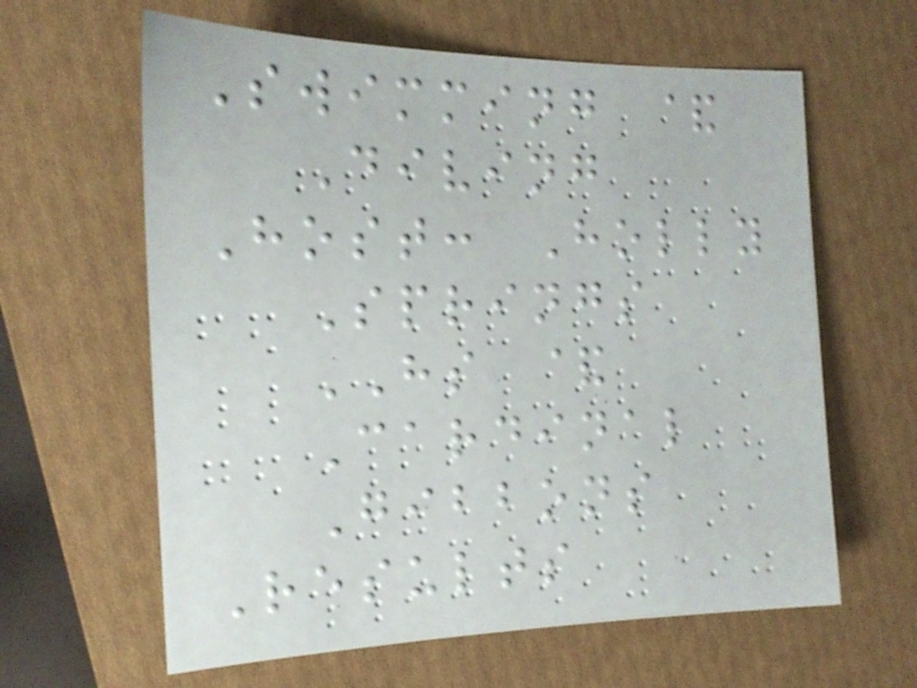Swimming &
Diving
Host: Holly
Springs
HS &
Cardinal
Gibbons
Results
